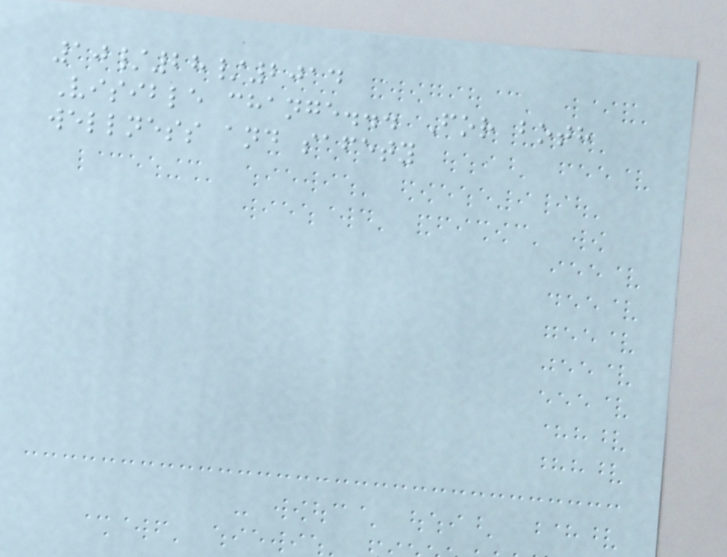10/28/2014
Visible change... For both
wellness and safety
